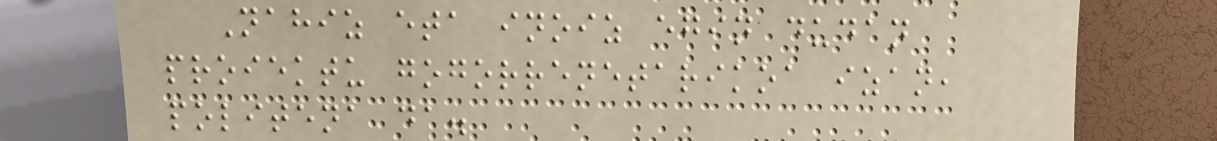Nahiz eta inoiz egin dudan
proiektu gogorrenetarikoa izan,
politena da.
